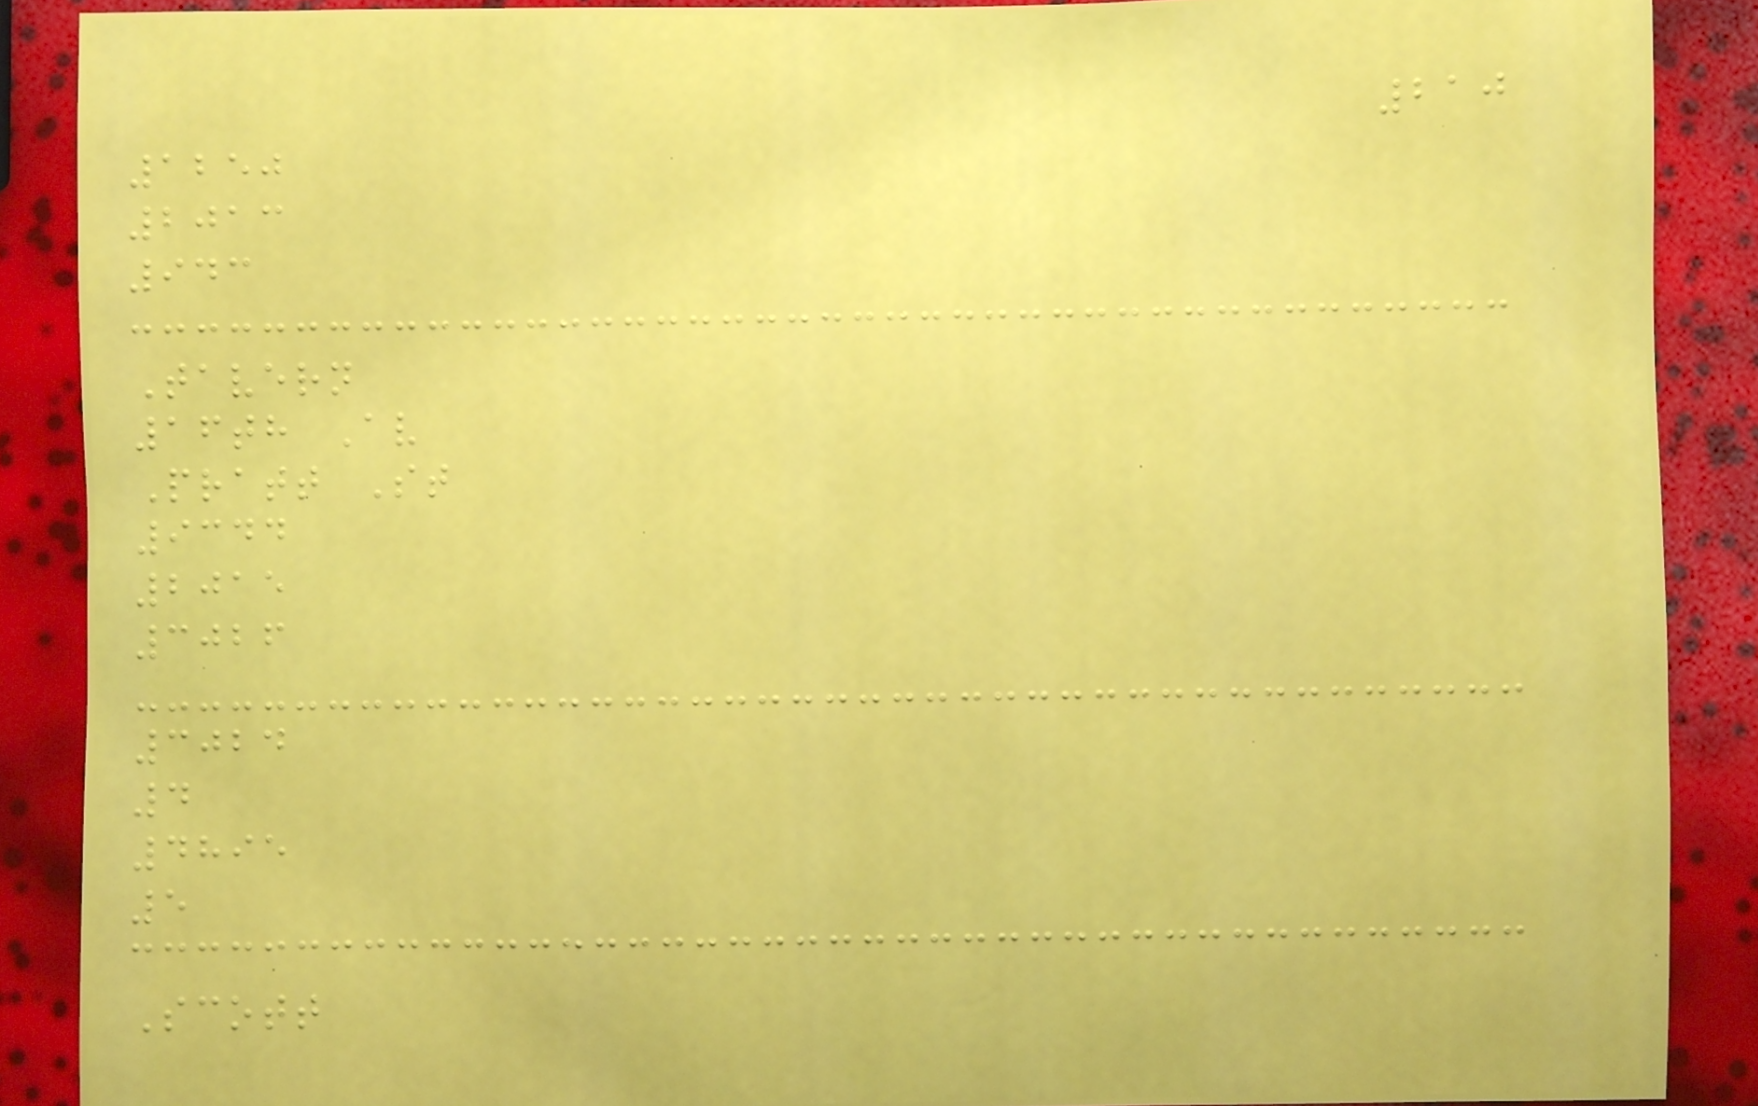210
1250
2013
943
Tavern
16th Av
Pratt St
9344
2015
3026
3024
4
4895
5
Scott
